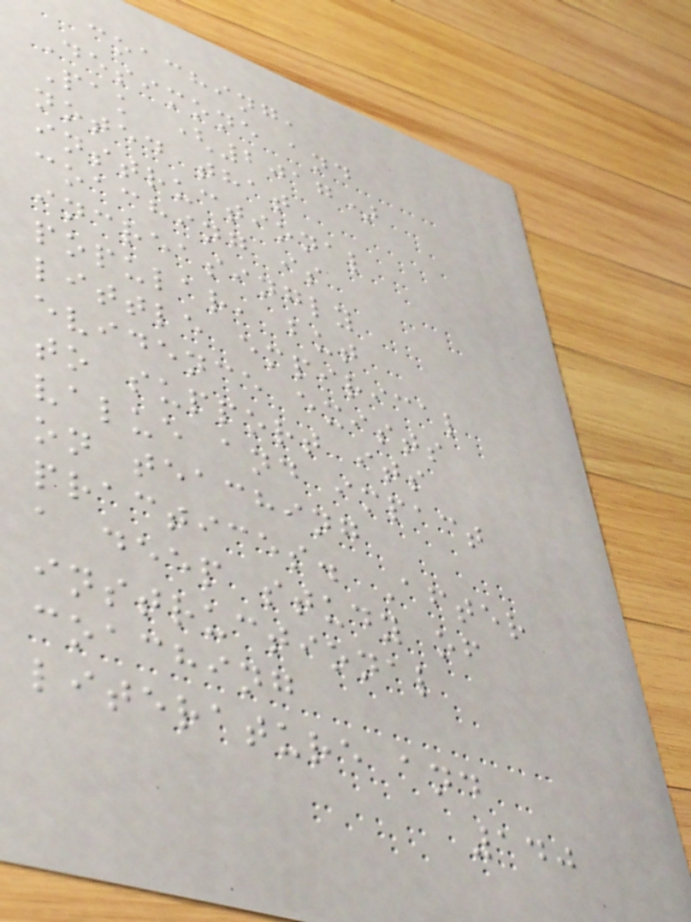coaching,
Desimone and
Pak (2017)
noted that
instructional
coaching is
increasingly
popular, but
little empirical
evidence exists
to support its
value and impact
on teaching
practices. After
a deep study of
instructional
coaching
literature and
140
